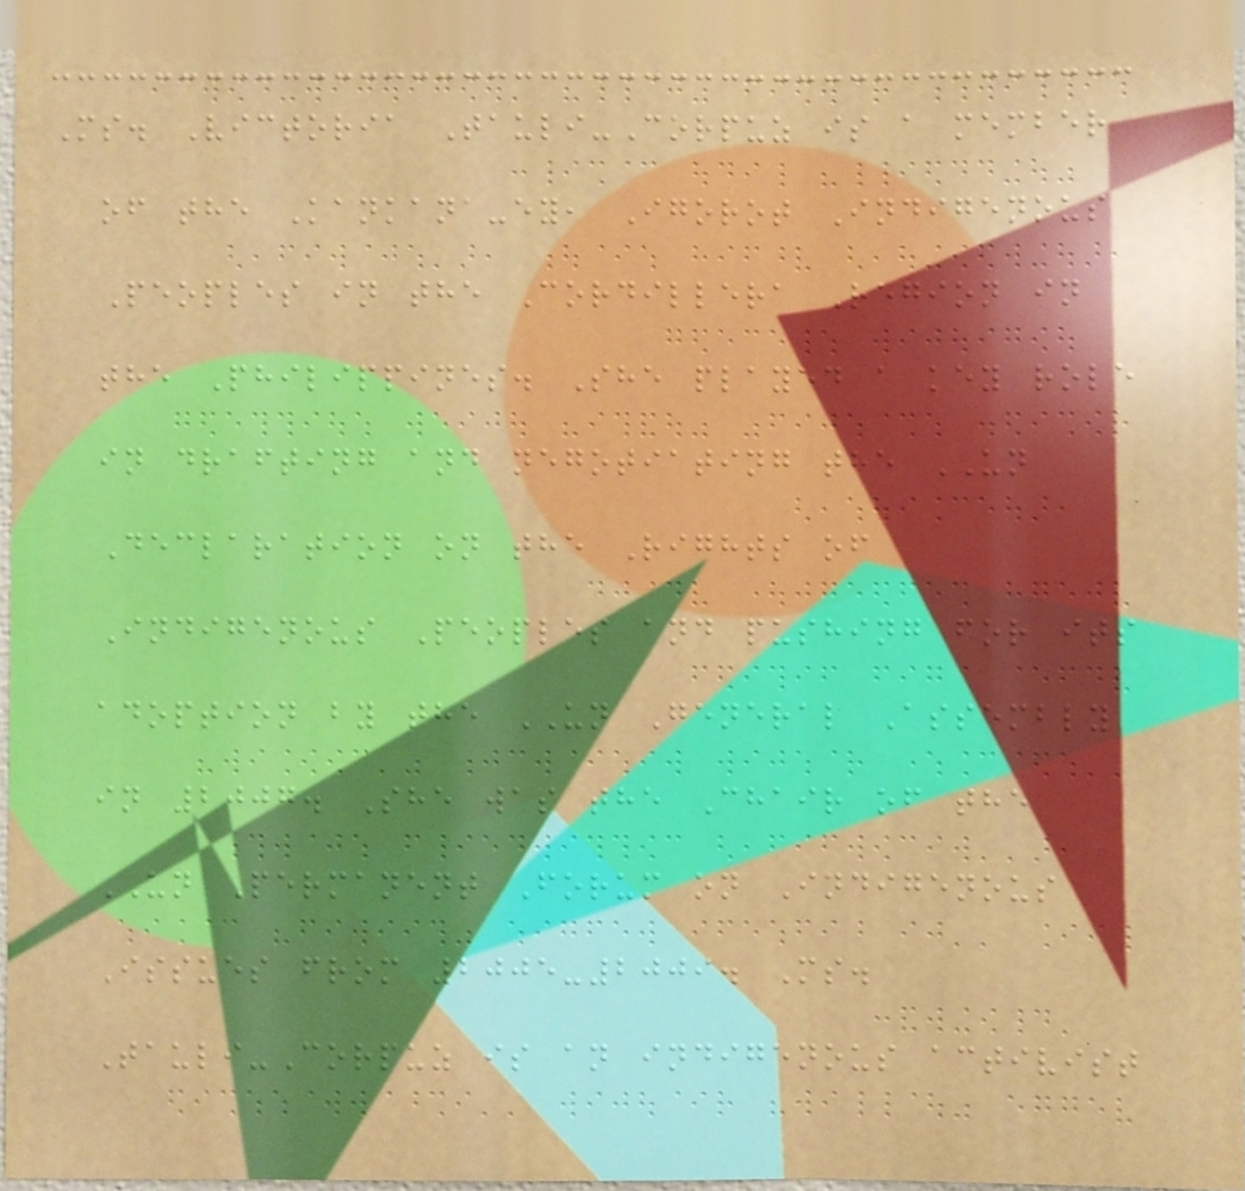Ms. Victoria Tauli-Corpuz is a member
of the Kankana-ey, Igorot Indigenous
Peoples in the Cordillera Region in
the Philippines. She played a key role
in drafting and negotiating the UN
Declaration on the Rights of
Indigenous Peoples and pushing for its
adoption by the UN General Assembly
in 2007. She was the Chair of the
UN Permanent Forum on Indigenous
Issues from 2005-2009. Ms.
Tauli-Corpuz is an indigenous activist
